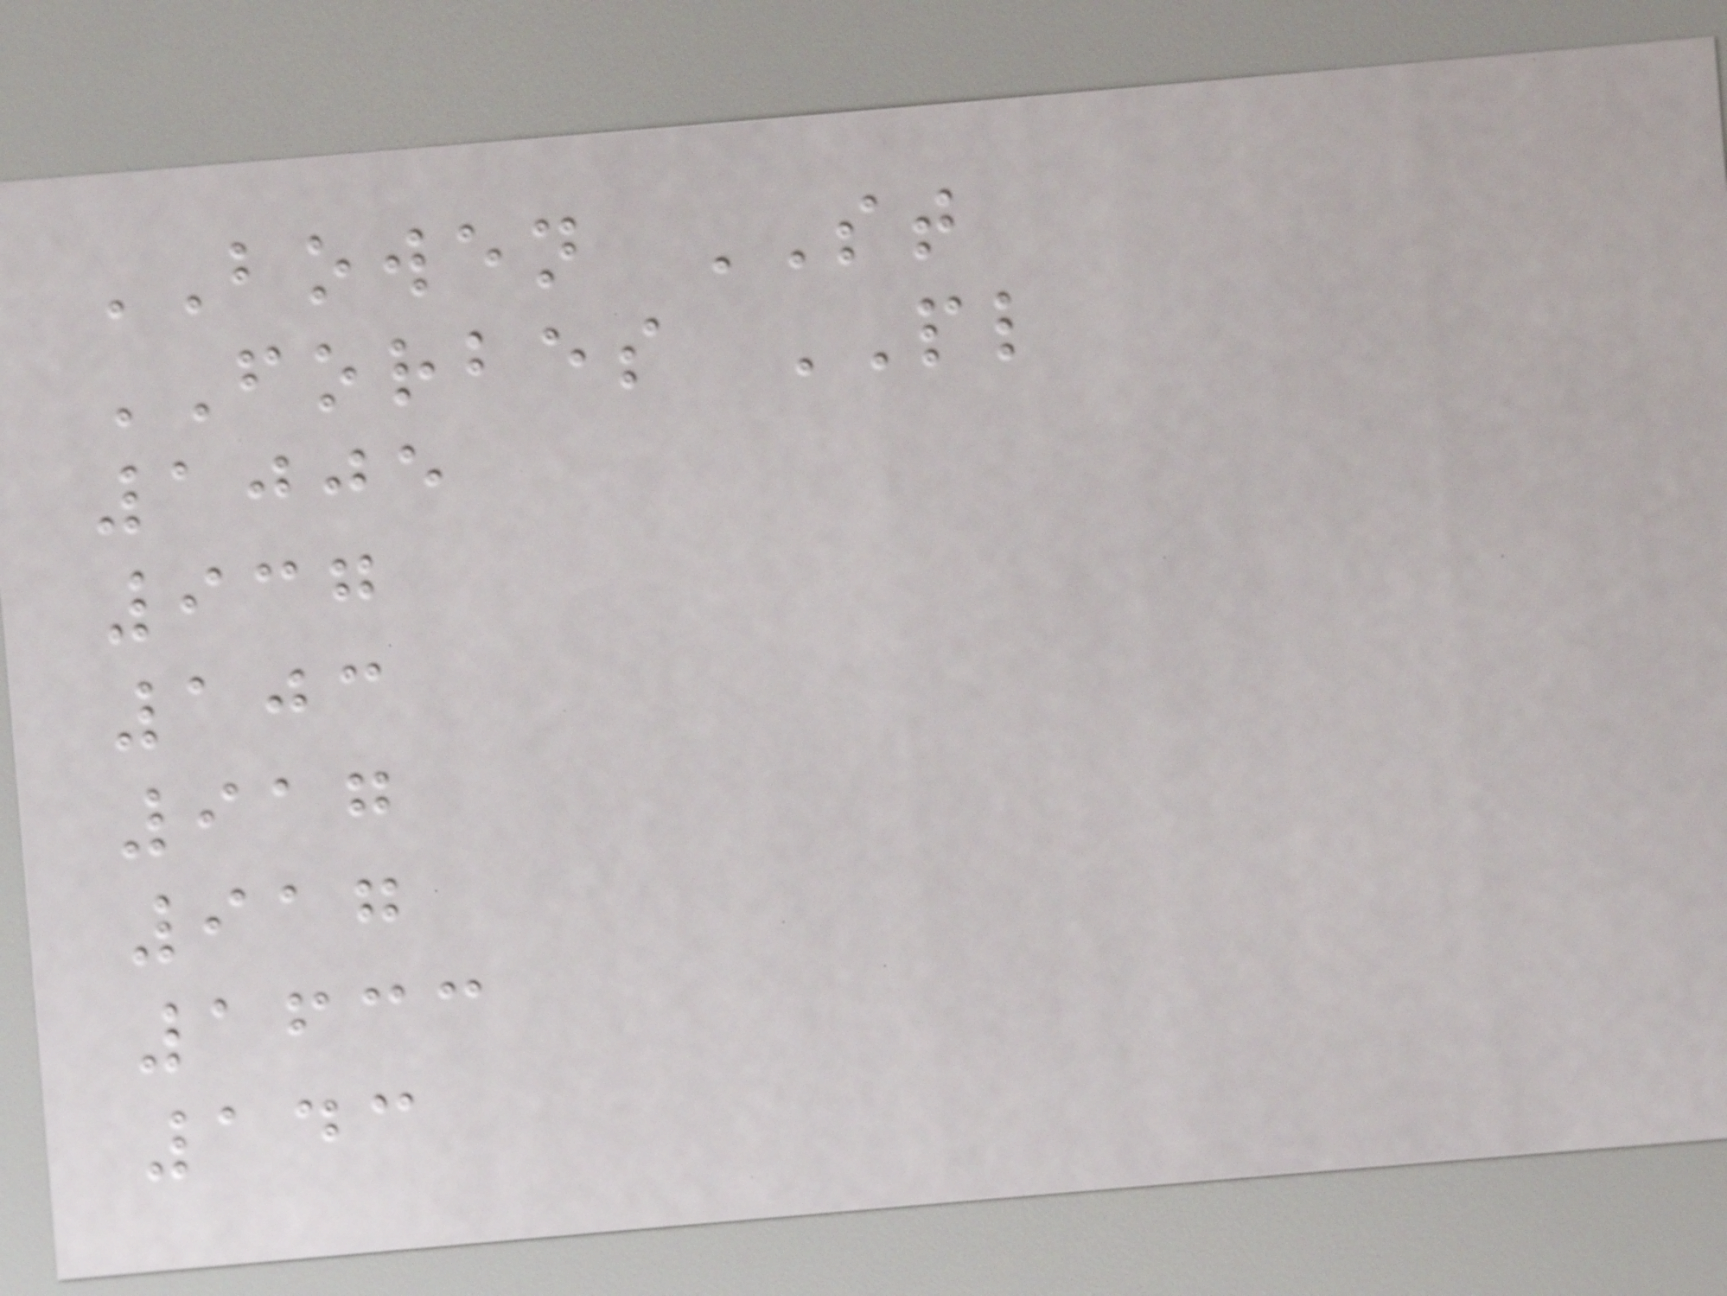BOWEN ST
FORBES PL
1005
937
103
917
917
1633
143
